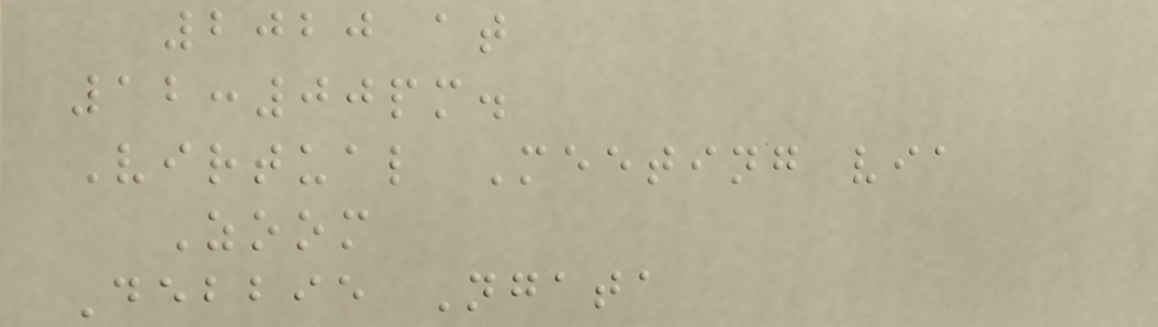2020 at
12:00pm.
Virtual Meeting via
Zoom
Debbie Ngata
